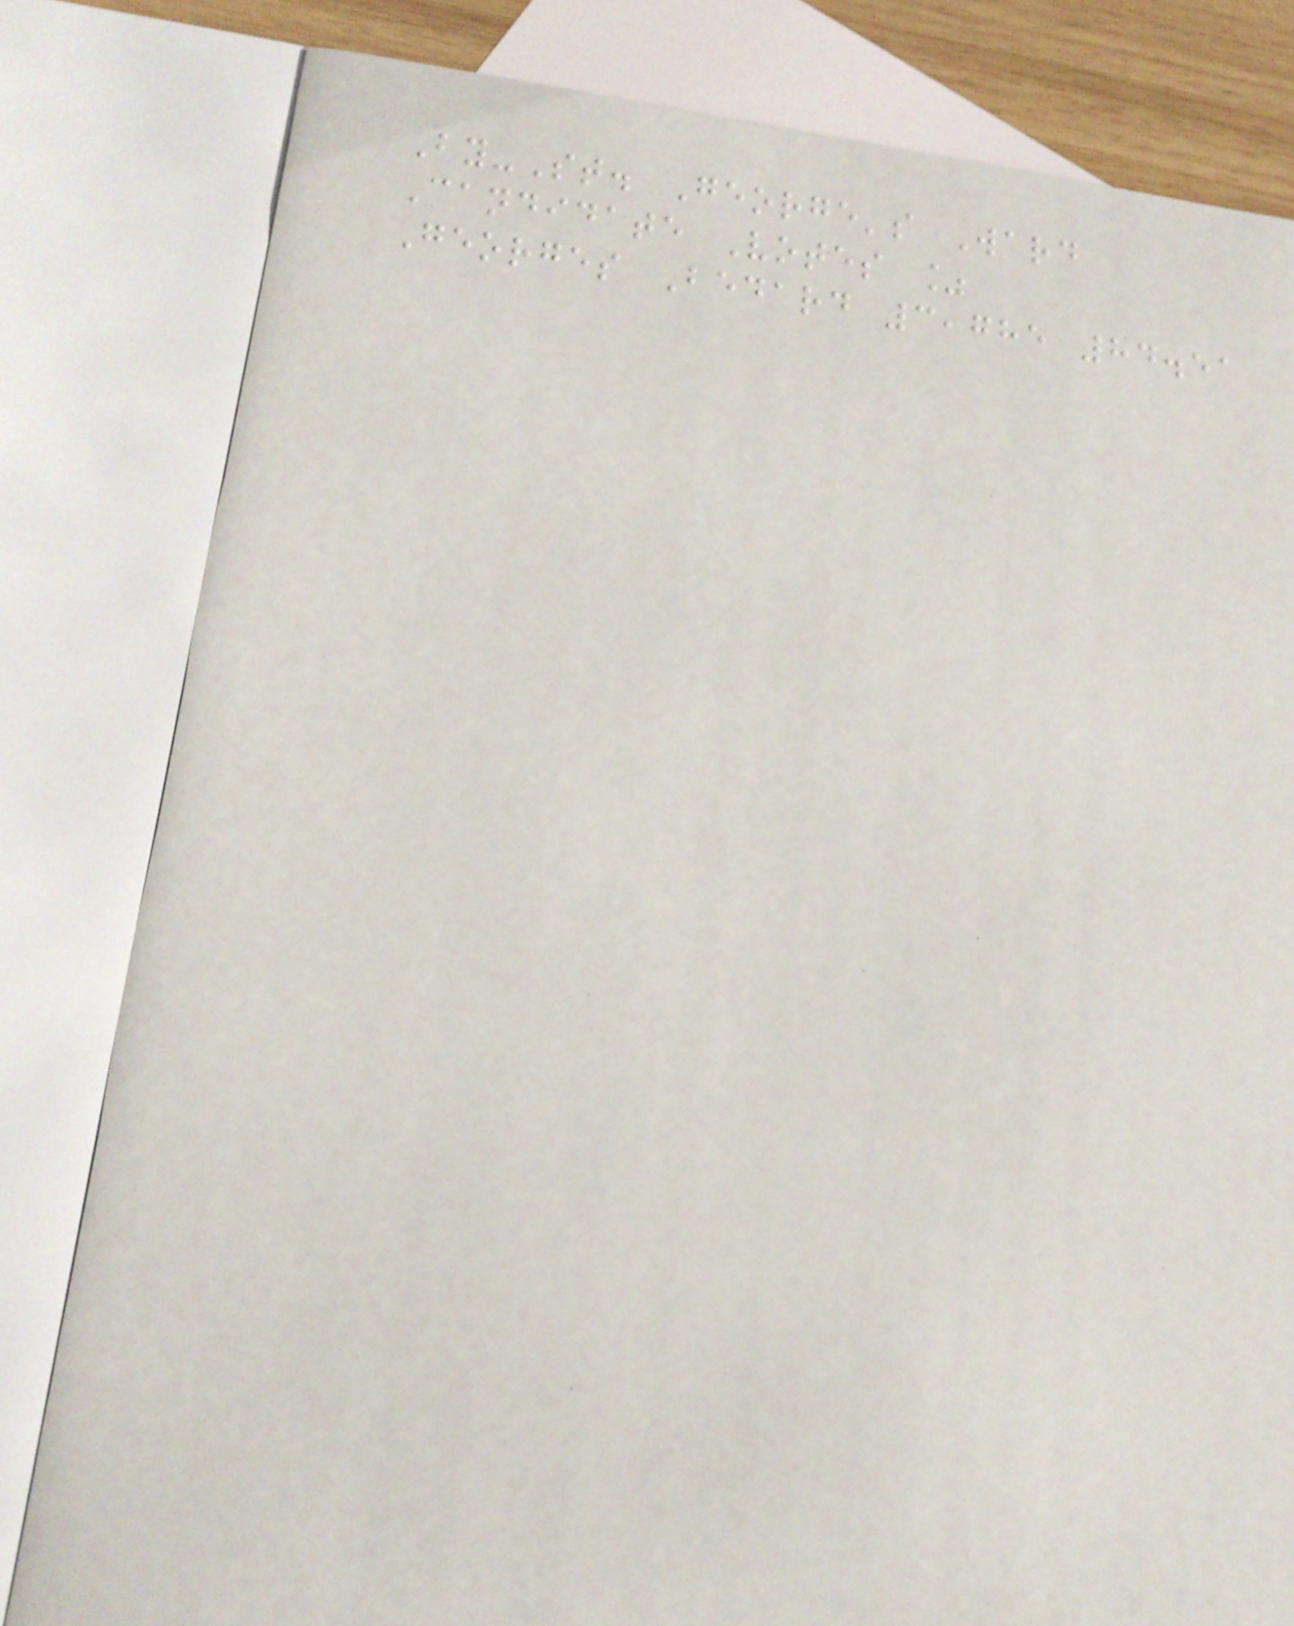By-St. George's Ward
Candidate Votes %
Georges Bedard 3,785 84.51
